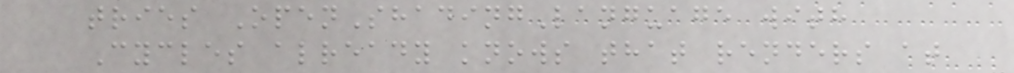tries OpenShadingLanguage with
Cycles already knows that renders at
